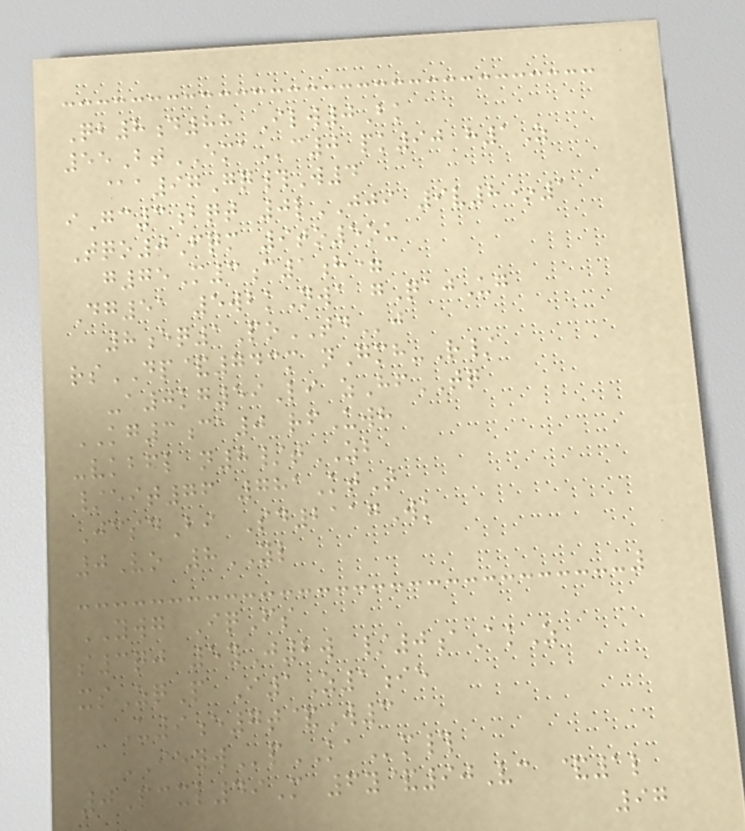Qb8d88 Ilw0Bk
55BtEMAc0 pk90 h1Z
@a97Gq#W4
iGc3bqt 0lJJI 9v8*1
Tqo0Fqm 9to5ou
g75M3c1h=
Dg51 5wbkNwa gQajUg
8eq1PoTDj
rsDP&743m nGmh-R/
-a0kg59Li zHfTQ
KG3ca0 rfUwh
-vkbfl n8/tZB
/eit76 781KtT
JcsdBi Sd2117Wk
0Vo 8YL
YWG IqFs
s3qj 5yJ2w /0aAkZ
xsZqP I1Z1ie
U9e7t&W3
IEYWpKAm#
0Pcxl49M 6y&90Vc &1l
97
